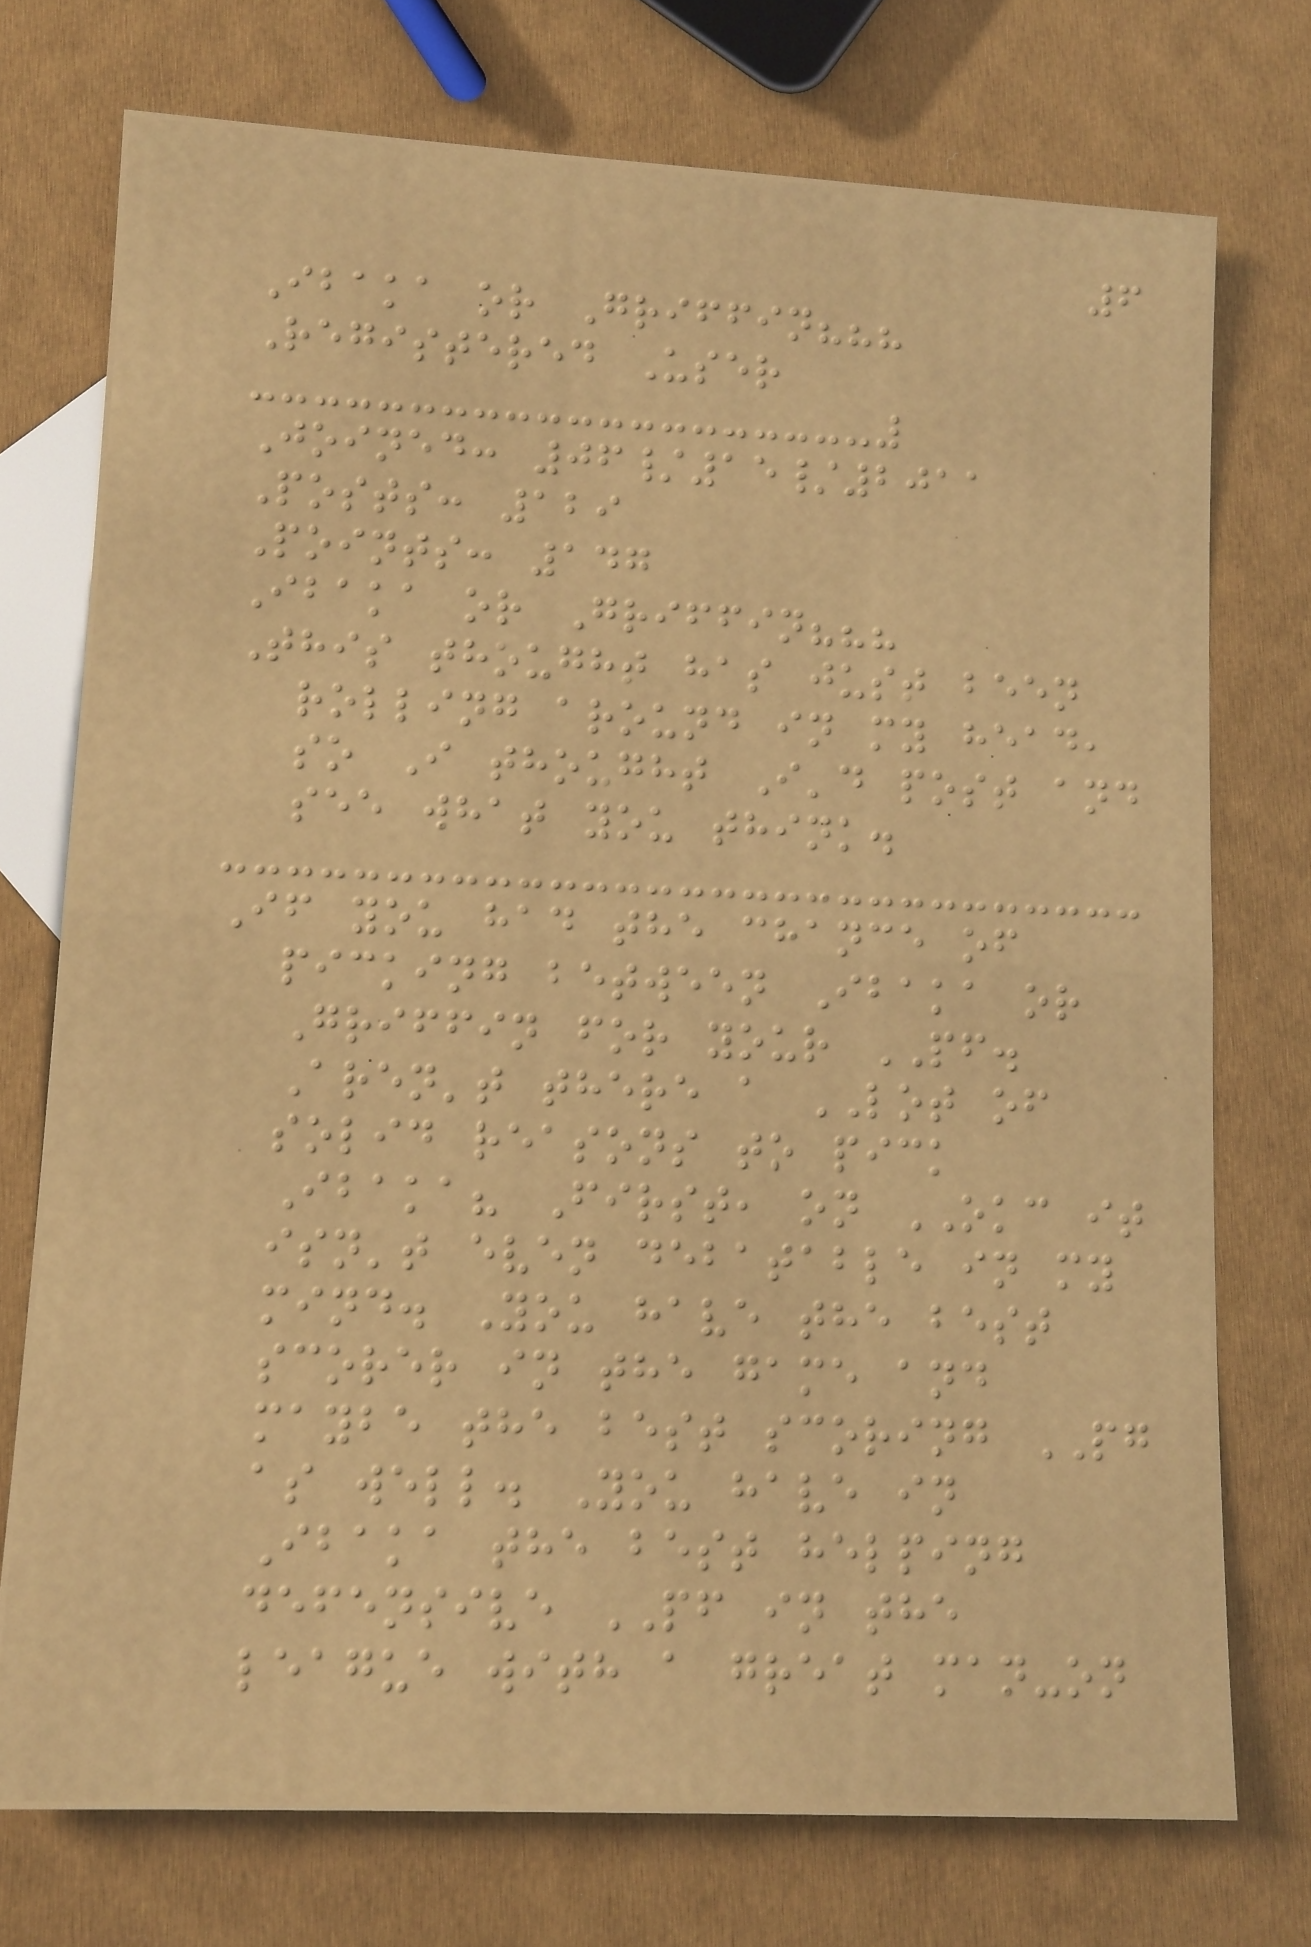6
Ibaka or Griffin???
Registered User
Joined: 06/15/2011
Posts: 129
Points: 147
Ibaka or Griffin???
This thought has just been
rolling around in my head,
so I thought I'd post and
see what you think.
If you had the chance of
picking between Ibaka or
Griffin for your PF.
Aren't there a LOT of
solid reasons to pick
Ibaka? First, on OKC it
isn't even debatable in my
mind. You have the best
scorer in the game and
maybe the best scoring PG
as well. You have in
Ibaka the best helping
defensive PF in the
league with a great man-on
